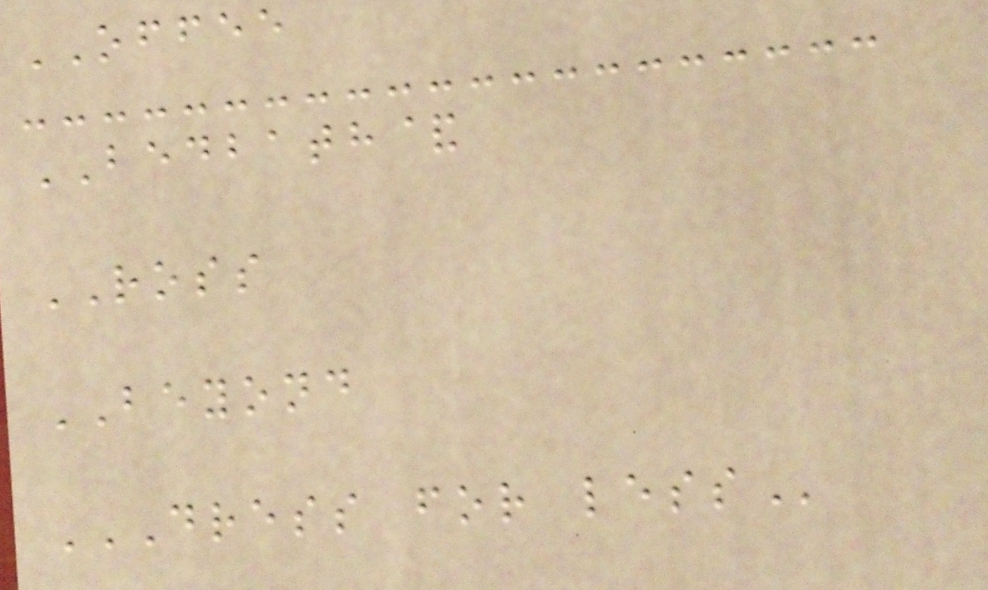OFFEE
BEDBATH&
ROSS
BEYOND
DRESS FOR LESS
